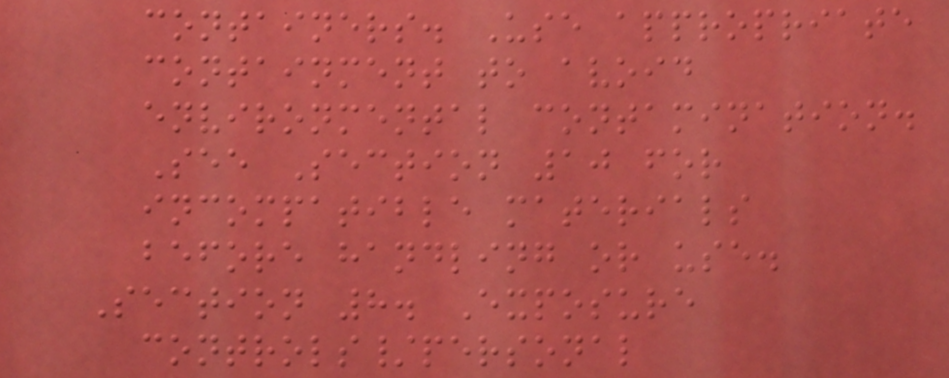containers. Use appropriate
containment to avoid
environmental contamination.
See Section 10 for
incompatible materials
before handling or use.
Section 8. Exposure
controls/personal
